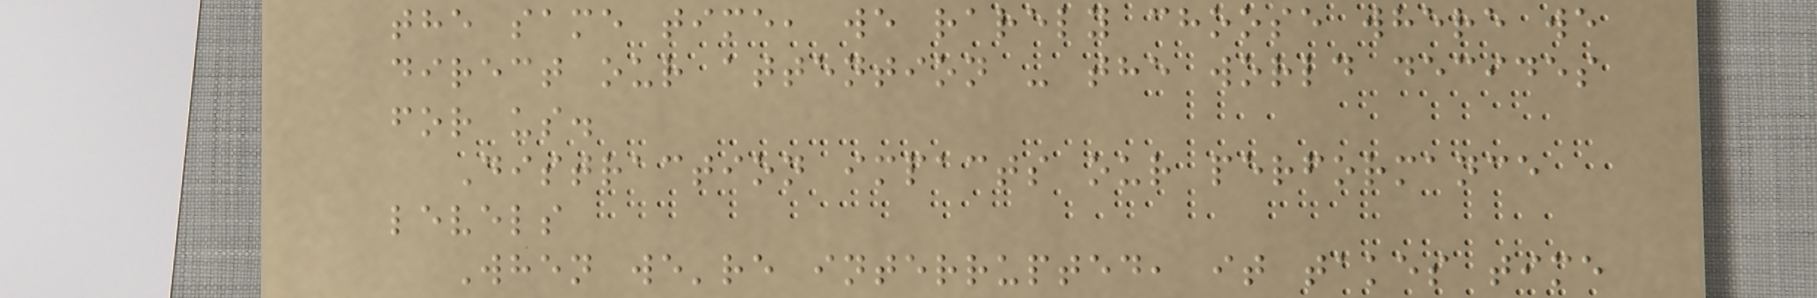the same time, we rarely choose where we
direct our attention - the world decides
for us.
Distraction impacts our performance
levels
When we're interrupted, it takes time
